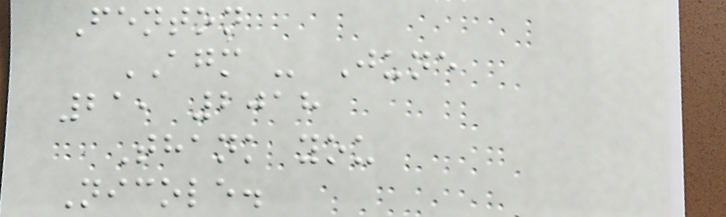Fenton
AGM - June
21, 2018
Thank you
Nicole.
